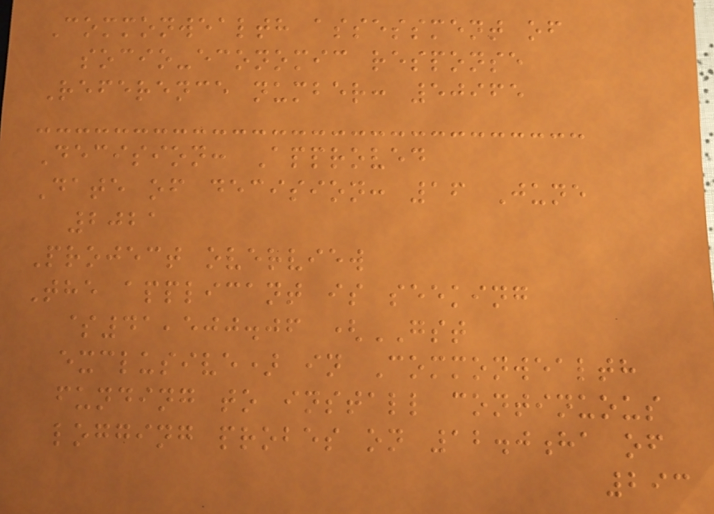Commonwealth assessment of
socio-economic response
Reference number: 50965
Decision: Approved
Date of decision: 16 June
2021
Project overview
The applicant is seeking
$41,500.06 (GST
exclusive) in Commonwealth
funding to install continuous
logging probes on 12.0ha of
293
